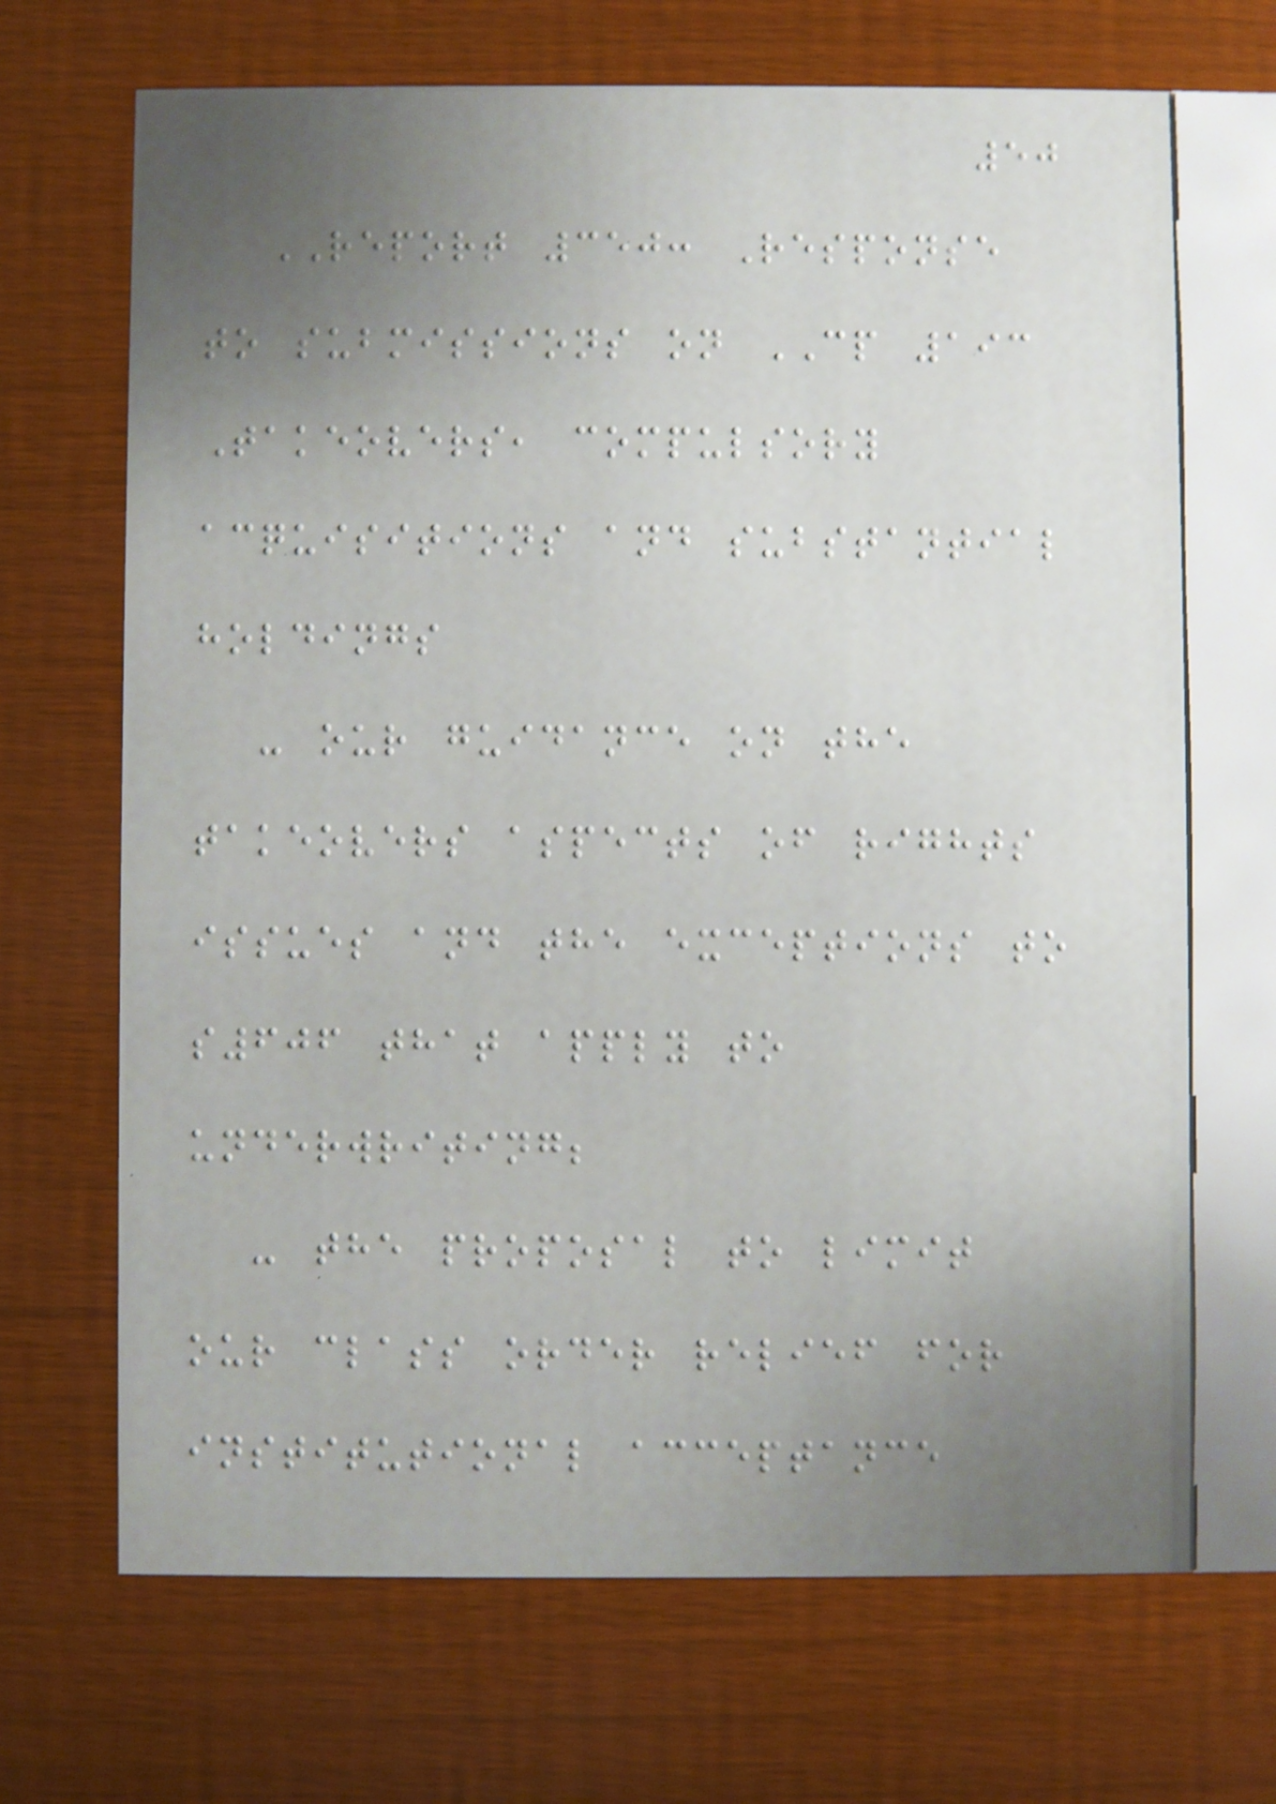50
REPORT 350: Response
to submissions on CP 193
Takeovers, compulsory
acquisitions and substantial
holdings
- our guidance on the
takeovers aspects of rights
issues and the exceptions to
s606 that apply to
underwriting;
- the proposal to limit
our class order relief for
institutional acceptance
